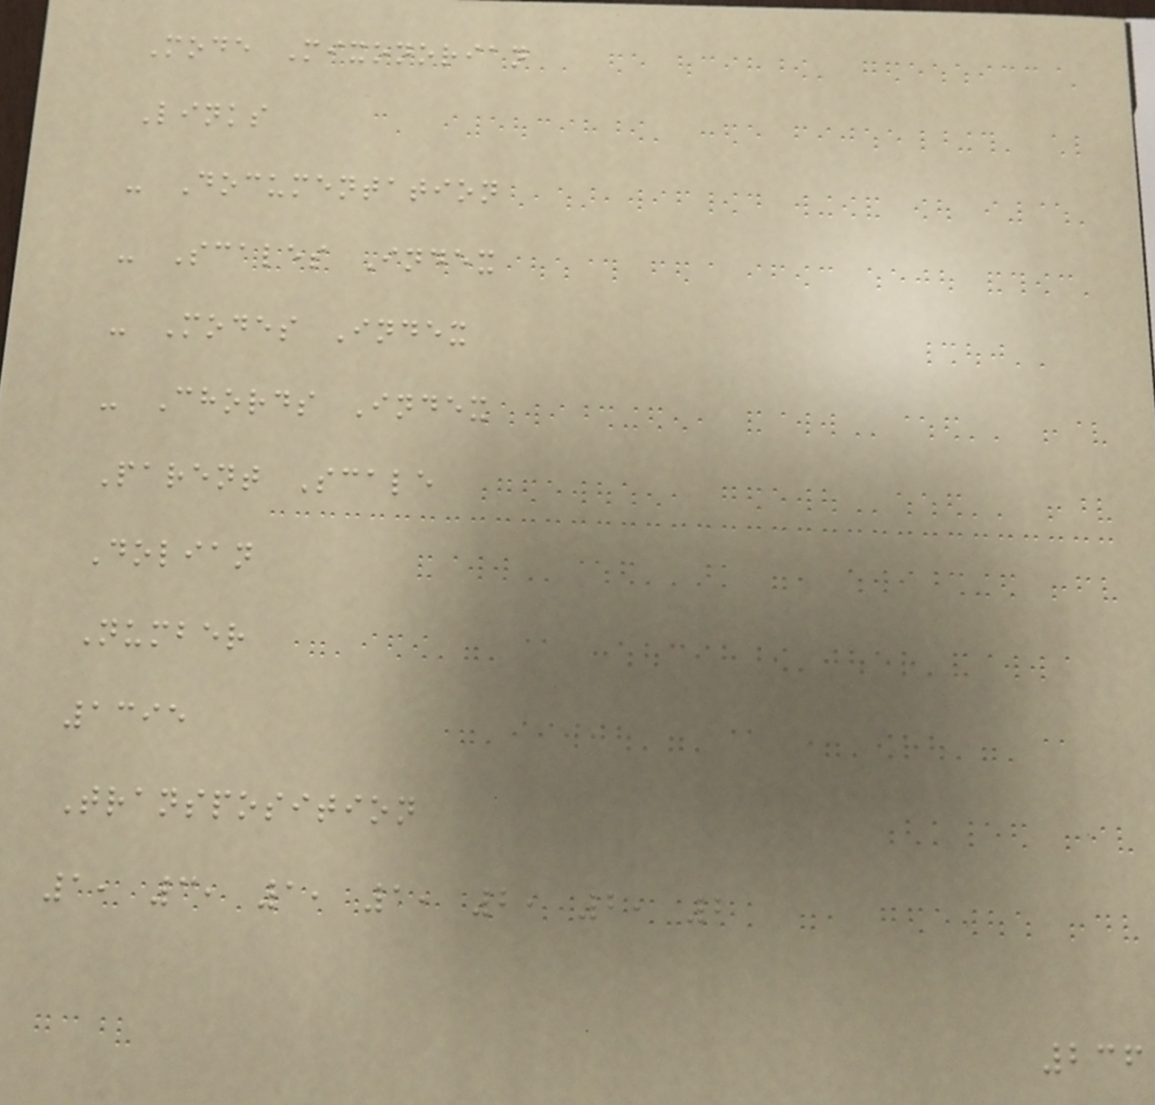Mode Mixonorian
Links
- Documentation
- Scales Index
- Modes Index
- Chords Index
Parent Scale
Dolian
Number
1395
Transposition
1, 3, 1, 1, 2, 2, 2
236
